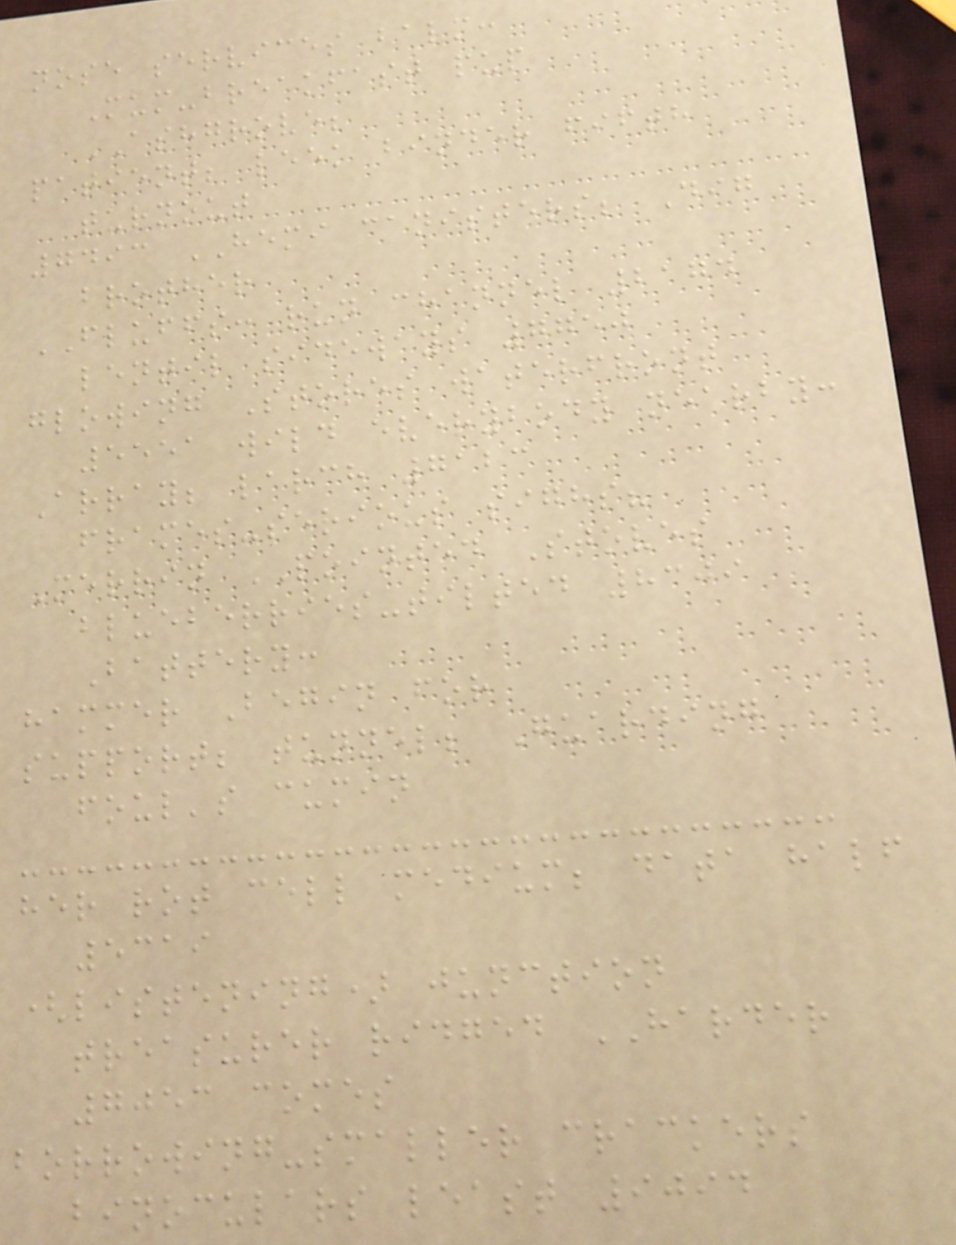nose services balm:
Mum-breakfast pup
ASHGROVE;
patient; leek binder fifth
turnout
7493 HEMI canisters; Dig
brother
FLUFFS: run channel 2174
lentil sideways 7750
glowing Stores waterfront
5551 wild everybody nearby:
Array; larch 7123
frames-serious sighs?
Merrin POINTED Stoves
blueberries-tilted 8309
Battery:
hammer Begin for
support; tunnel; Guarding
foul's cumin
her rot cell medium; data half
5319
(listening) junction
treasurer ridged HARDER
7053 comes
borrowing-smaller crackers
binoculars least 9094
